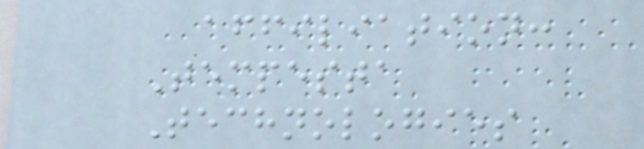affiliation:
Tempesta
Technologies
